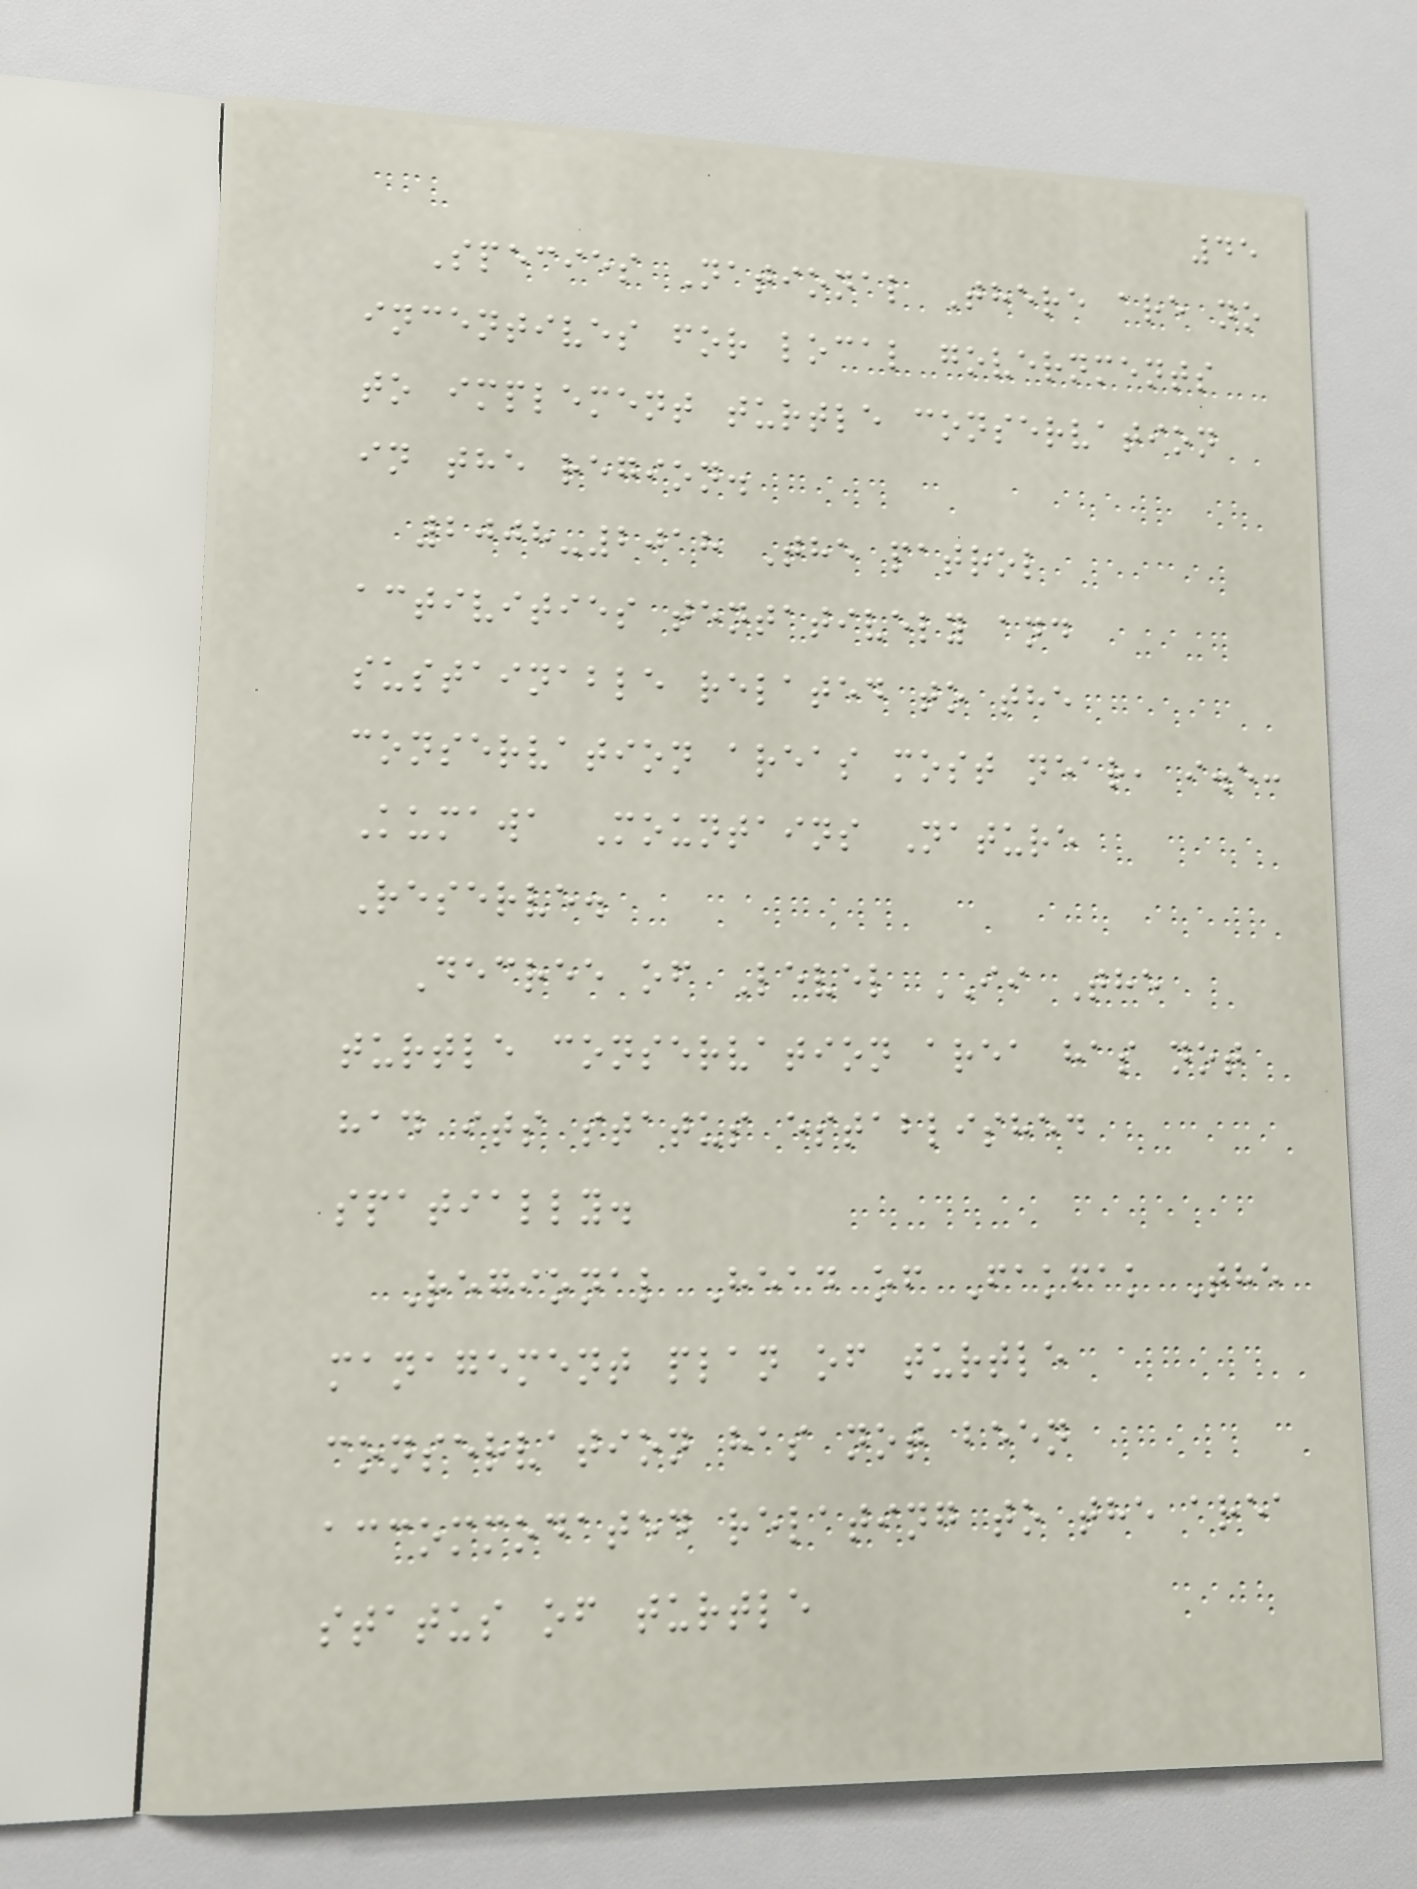45
Species National There are no
incentives for local governments
to implement turtle conservation
in the region.
2008-2018 The patrol
activities tentatively and
sustainable related to the
conservation areas most near, i.e:
Kumawa Mountains Nature
Reserve.
Decree of Level II The
turtle conservation area has not
had its status established
spatially.
Regional Head of Fakfak The
management plan of turtle
conservation has not been
accommodated relating to the area
status of turtle
